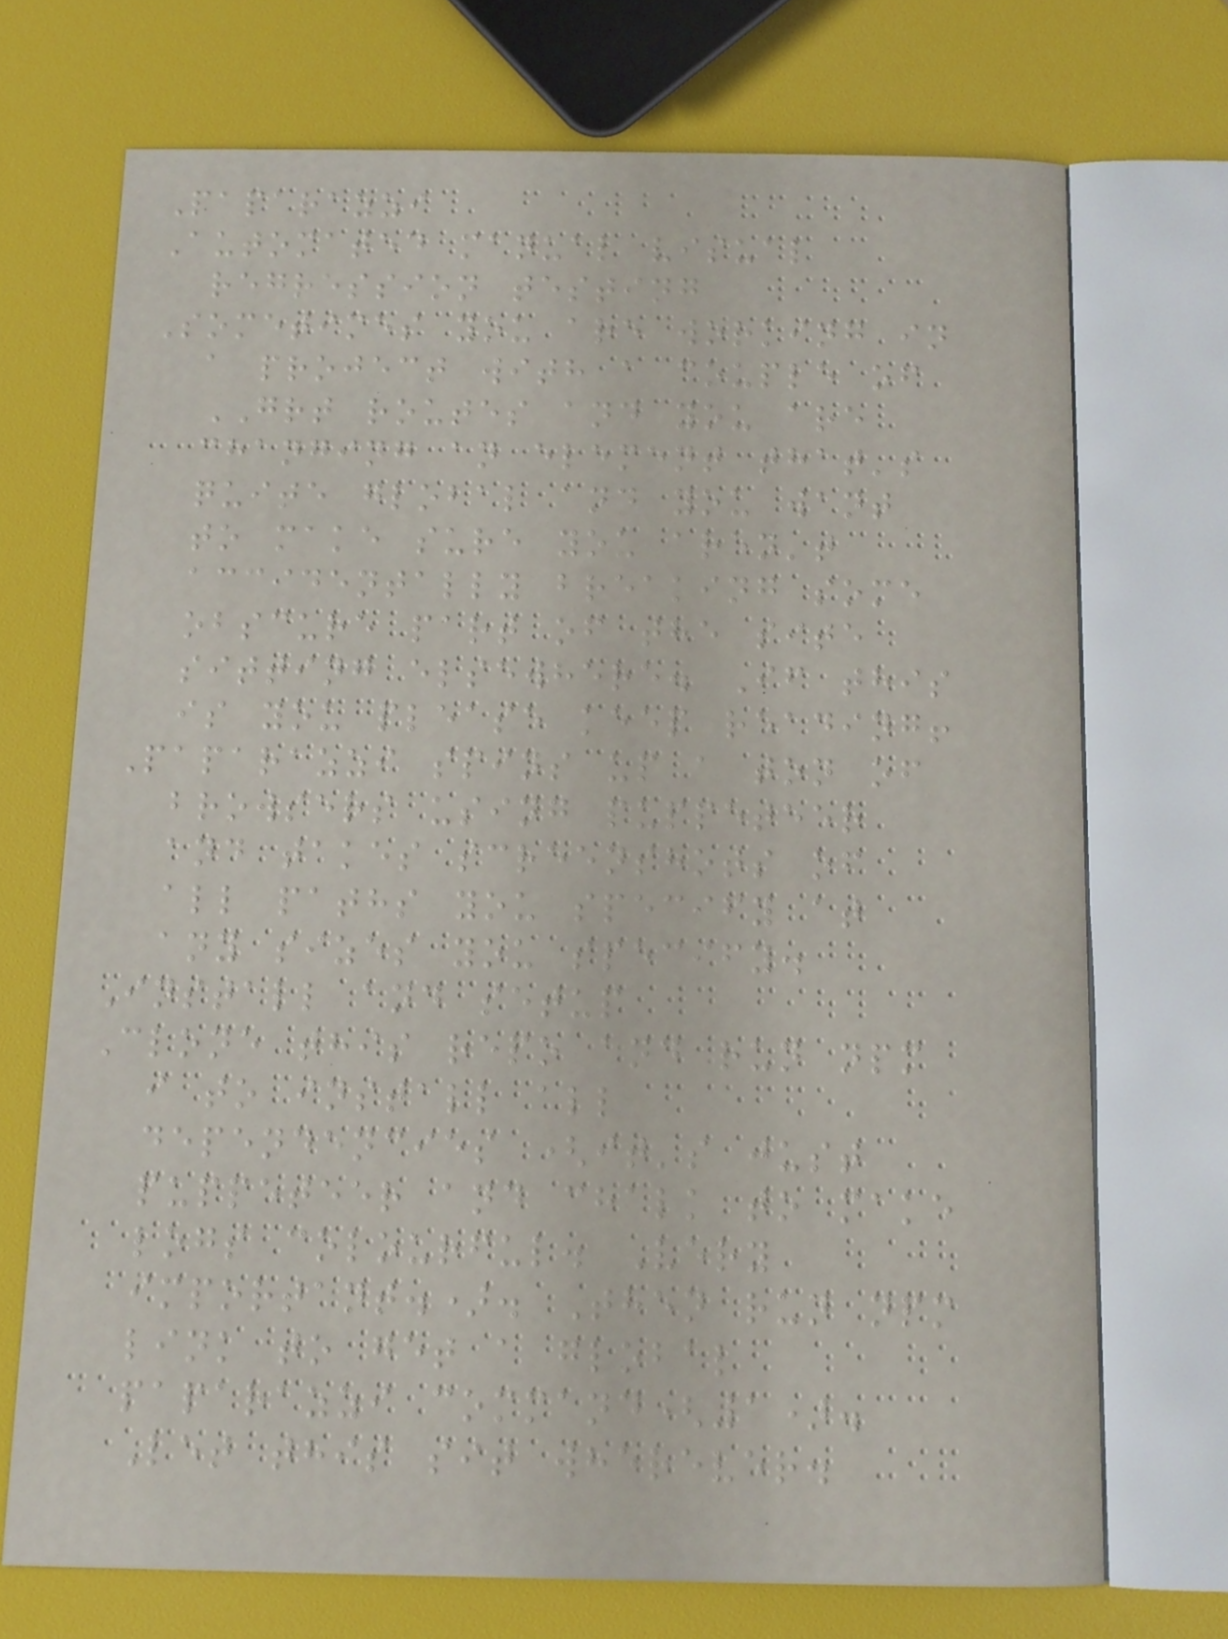Paparazzi
Automated manual visual
regression testing
Sometimes you are working in
a project with a couple of
GRT routes and you are
changing an element that's
quite global and you want
to make sure you aren't
accidentally breaking some
obscure part of the site
sitting elsewhere. If this
is you please keep reading!
Paparazzi spins up a ton of
browsers using puppeteer
and takes screenshots of
all paths you specify at
any sizes you specify.
Install and setup
Clone this repo and run npm
i to install all
dependencies (it's just
puppeteer and chalk to make
logs colourful. Very
important.). Then run npm
link to get a global
paparazzi command(1).
Let this sit wherever.
